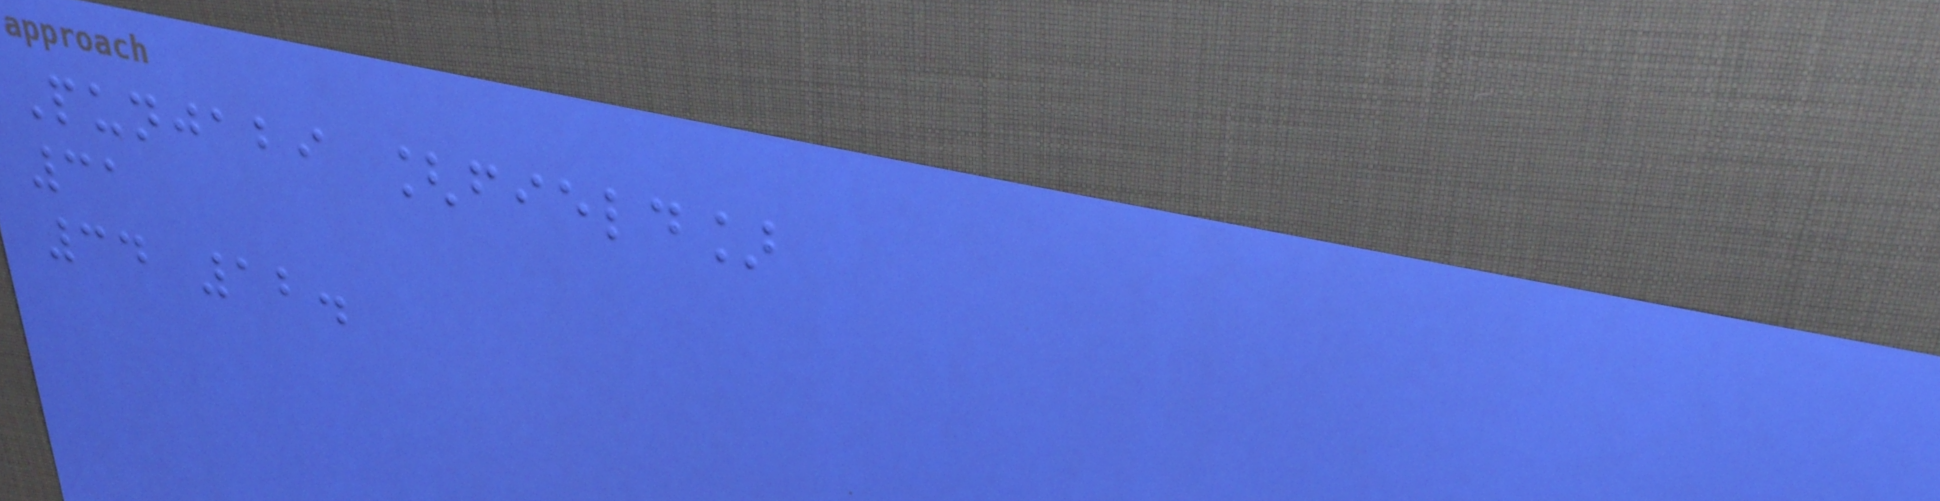Punjabi [field]
31
34 12.
